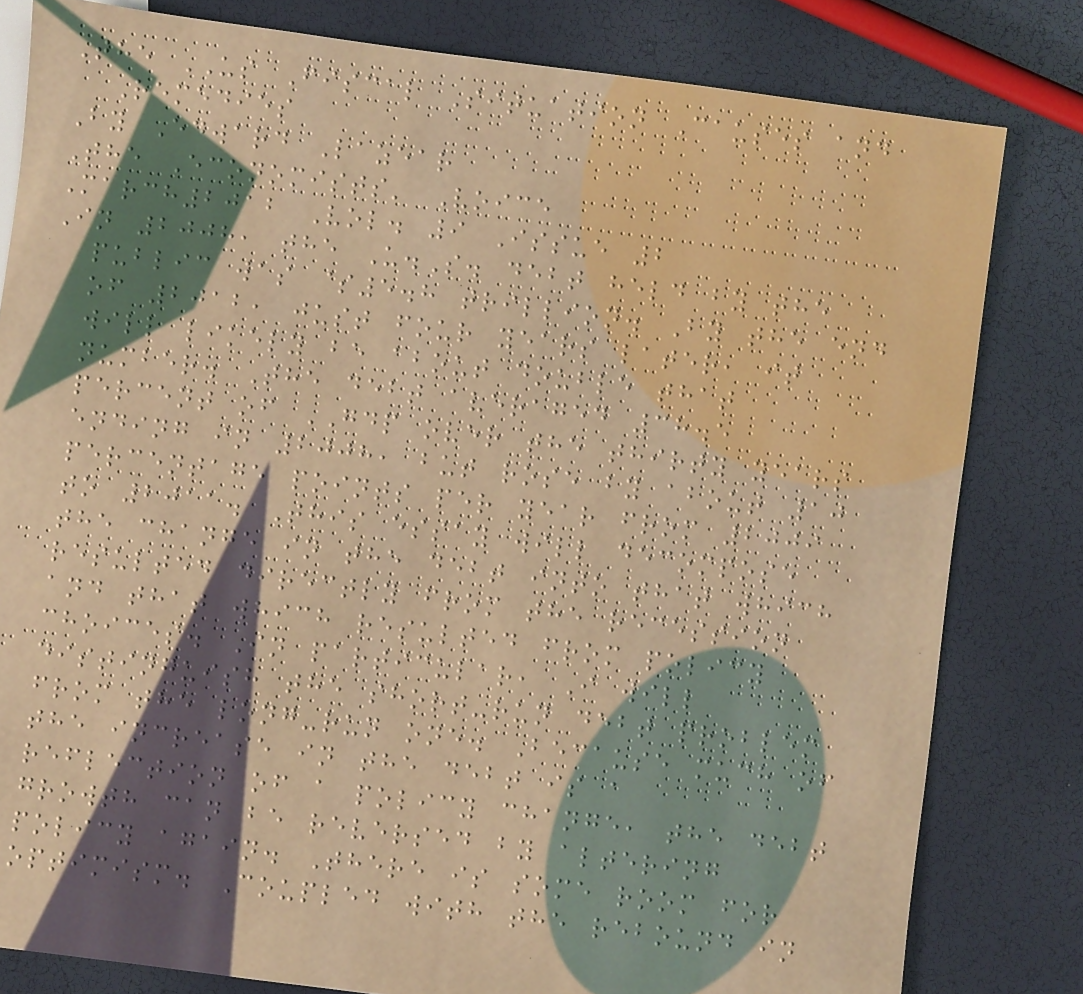The US Fiscal Situation Causes and
Remedies
By Edward Lazear
The Economists' Voice
March2012 Vol. 9 Issue 2
In 2008, the U.S. debt held by the
public was $5.8 trillion. By the end
of 2012, just four years later, it
will likely be about double that
number. The debt averaged 38.5
percent of GDP over the thirty years
ending in 2008, but rose by about 10
percentage points per year from 2009
to 2011. This essay will decompose
the change in the debt into that which
resulted directly from the recession
and that which resulted from policy
choices. In particular, I will
distinguish the short-run debt problem
from the long-run one. Because much of
the increase in the debt is a
reflection of a policy change, the debt
growth can be reversed by altering
policy again. There is some room for
optimism. Coupled with the rebound in
